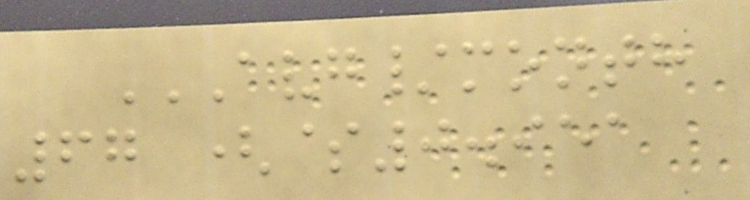AVG/MONTH
67 ($0.951
